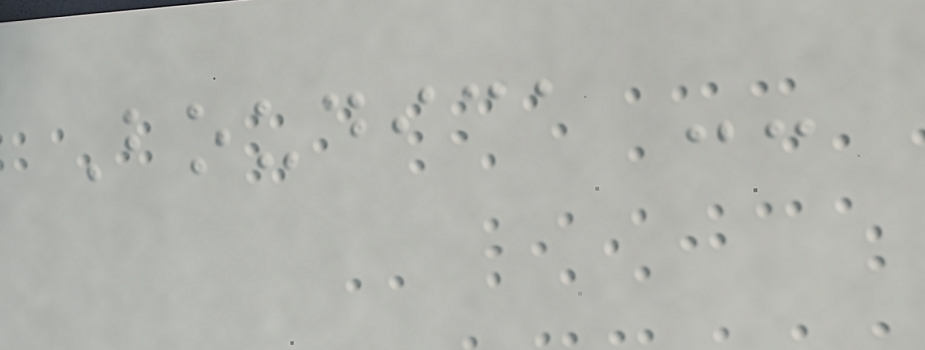Boudica --
